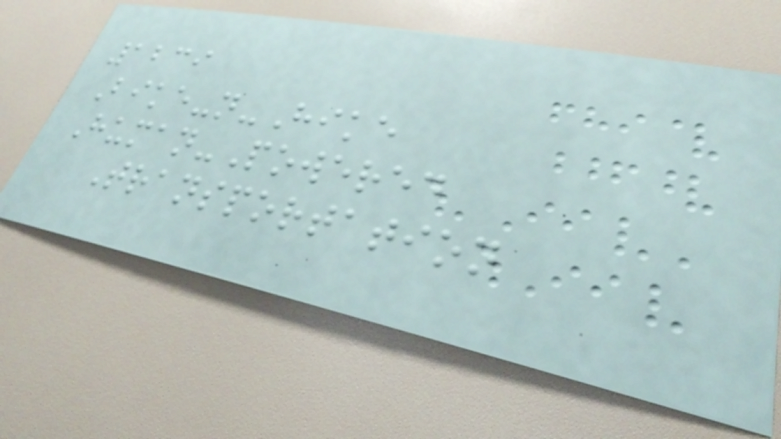1239
Bike-n-Hike
Human-Powered
Transportation
